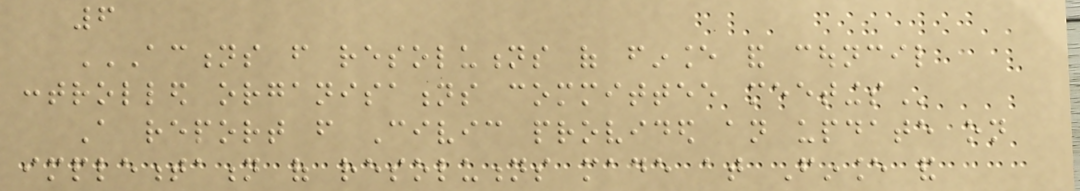6
ACTIONS FROM RESOLUTIONS OF FINANCE AND COUNCIL
CONTROLLED ORGANISATIONS COMMITTEE MEETINGS
A report from Civic provided an update on
implementation of resolutions made at Finance and
